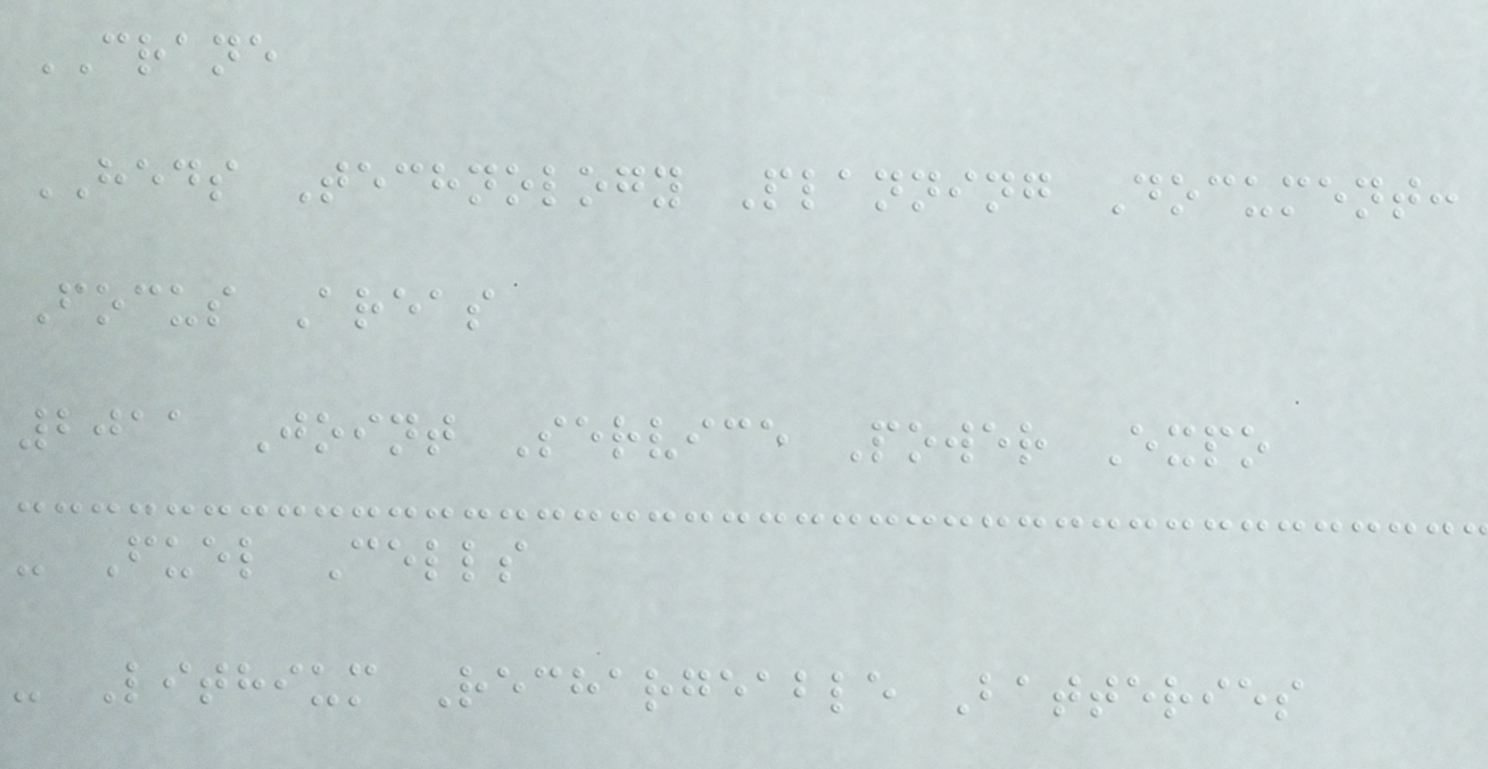CRANE
HEDS Technology Planning Document:
Focus Areas
2011 Joint Service Power Expo
- Fuel Cells
- Lithium Rechargeable Batteries
